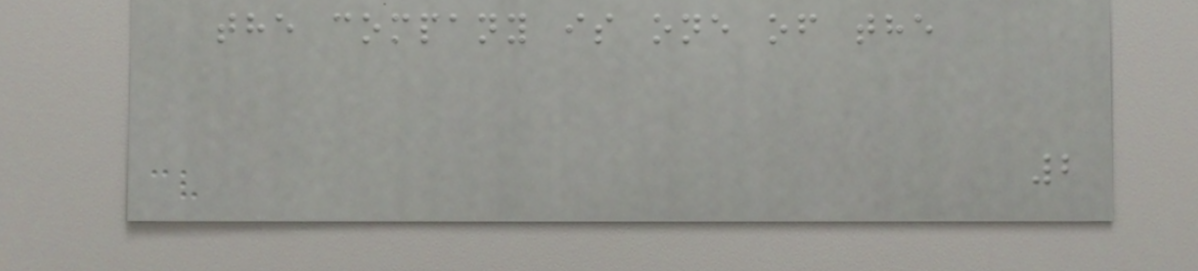the company is one of the
2
